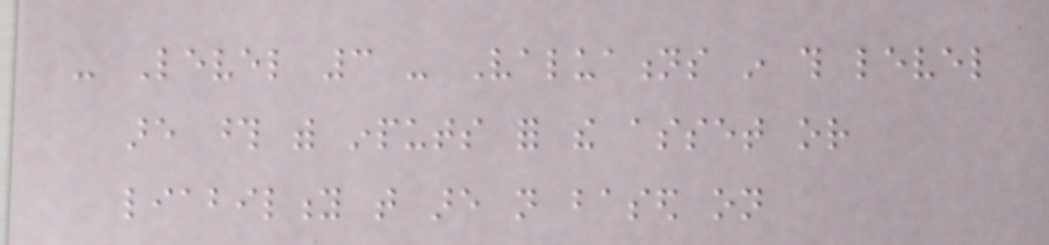- Level 3 - Valuations in this level
are those with inputs for the asset or
liability that are not based on
